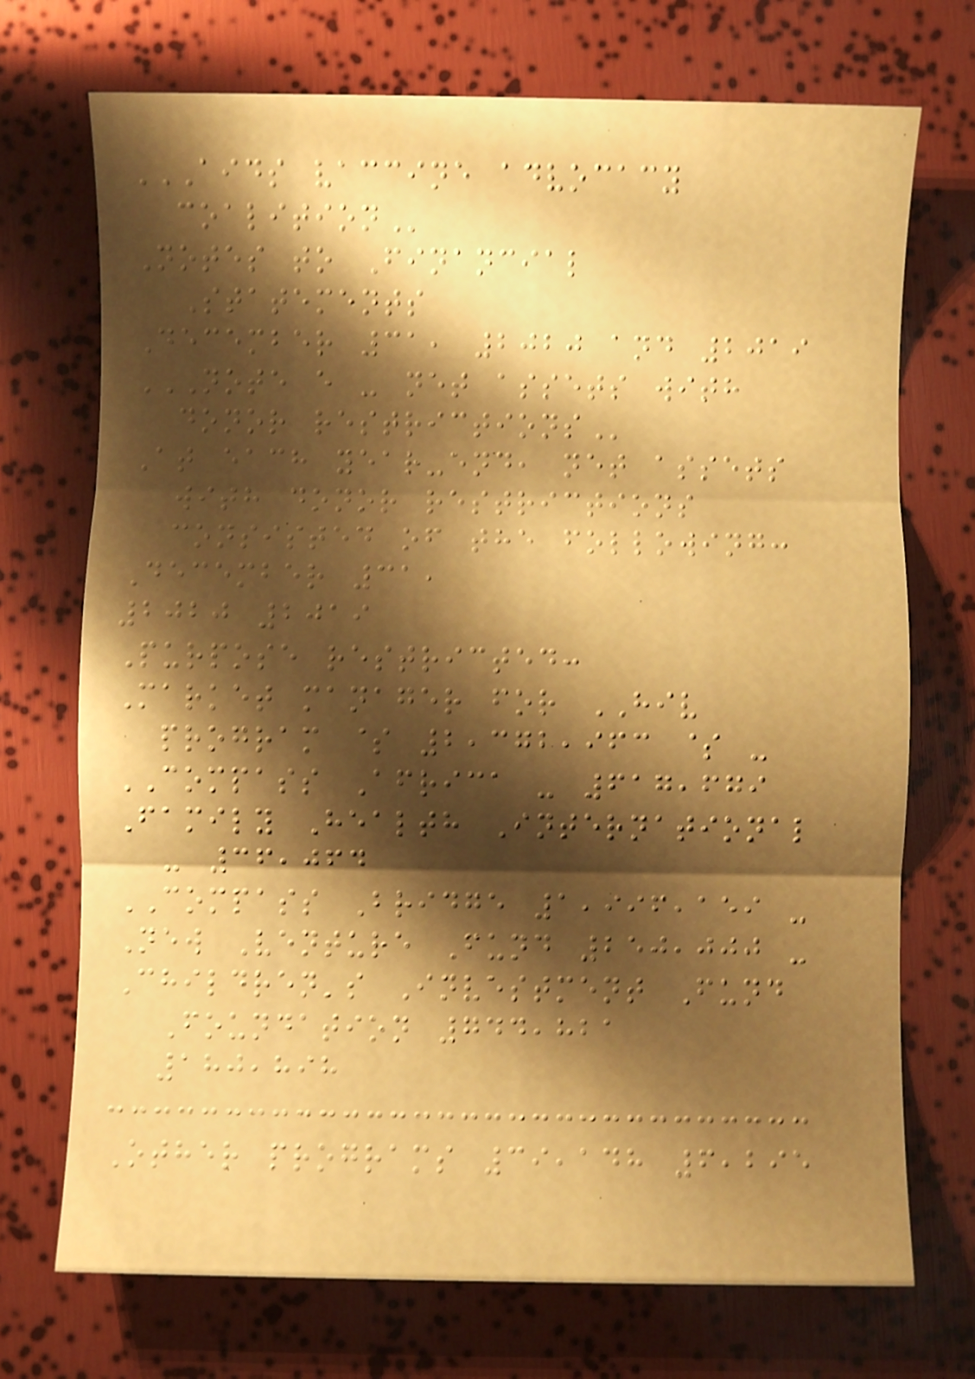AIDS VACCINE ADVOCACY
COALITION
Notes to Financial
Statements
December 31, 2020 and 2019
NOTE E - NET ASSETS WITH
DONOR RESTRICTIONS
At each year-end, net assets
with donor restrictions
consisted of the following:
December 31,
2020 2019
Purpose restricted:
Market manager for HIV
program $ 2,372,963 $ -
COMPASS Africa - 617,679
Family Health International
- 36,064
COMPASS Bridge 1,996,159 -
New Venture Fund 250,000 -
Children's Investment Fund
Foundation 744,821
180,898
Other programs 39,148 6,295
